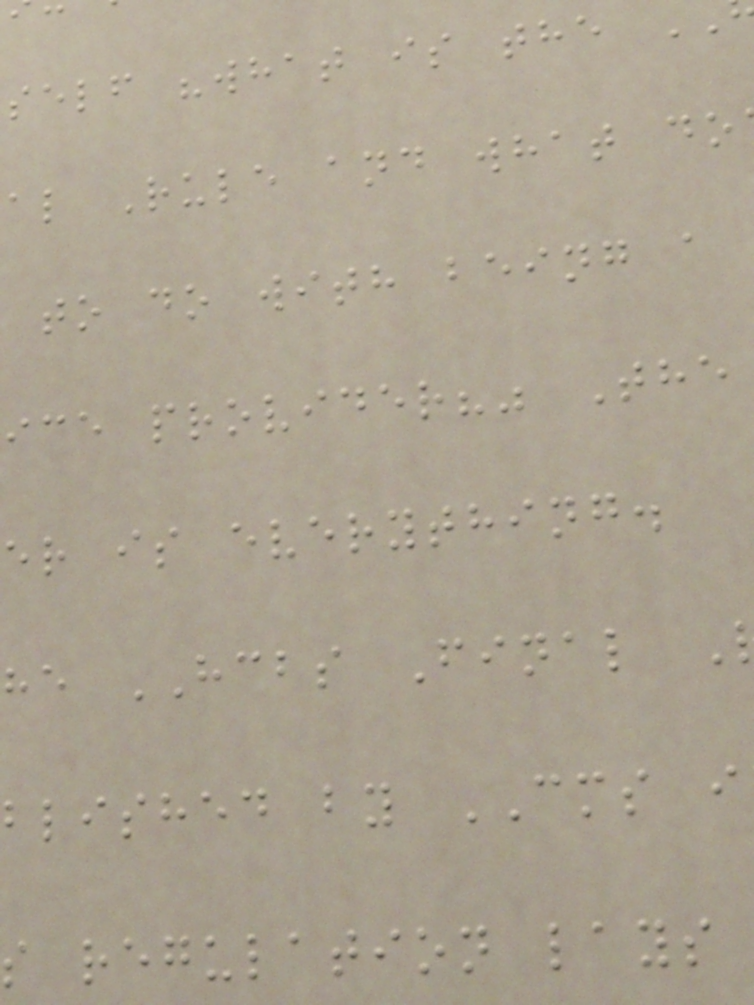self "what is the
al Rule and what do
to do with being a
ice provider?" The
er is everything.
he HCBS Final
blished by CMS i
s regulation lays
